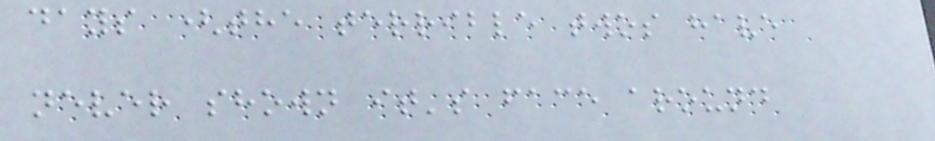days (the terrible twos have
never shown it's face around
